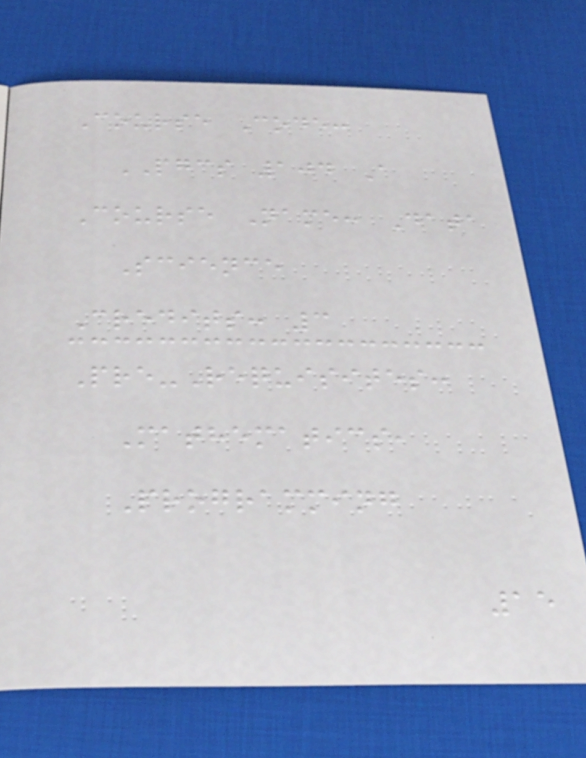Course Code:
PGCS 104 A
Course Name: Data
Science
Credits: 3
Pre-Requisites:
Mathematics,
Programming
15
